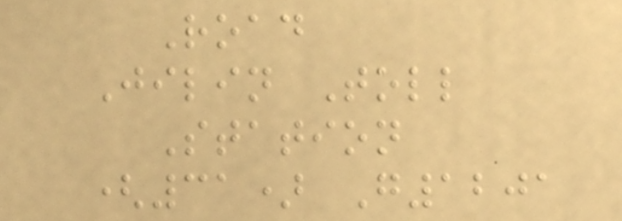Road
Jilin Toll
Station
(31) G1201
